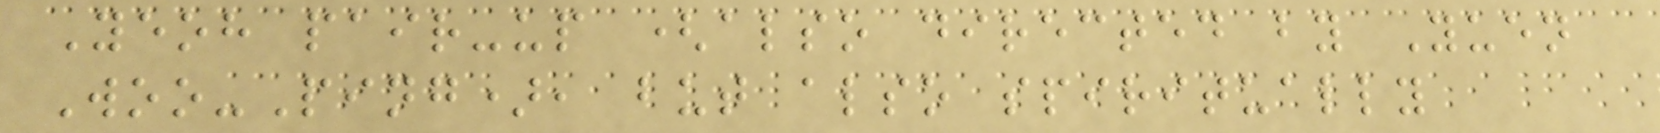Yeoh pair-up (also directed by Yuen
Woo-Ping), but also spiritually
